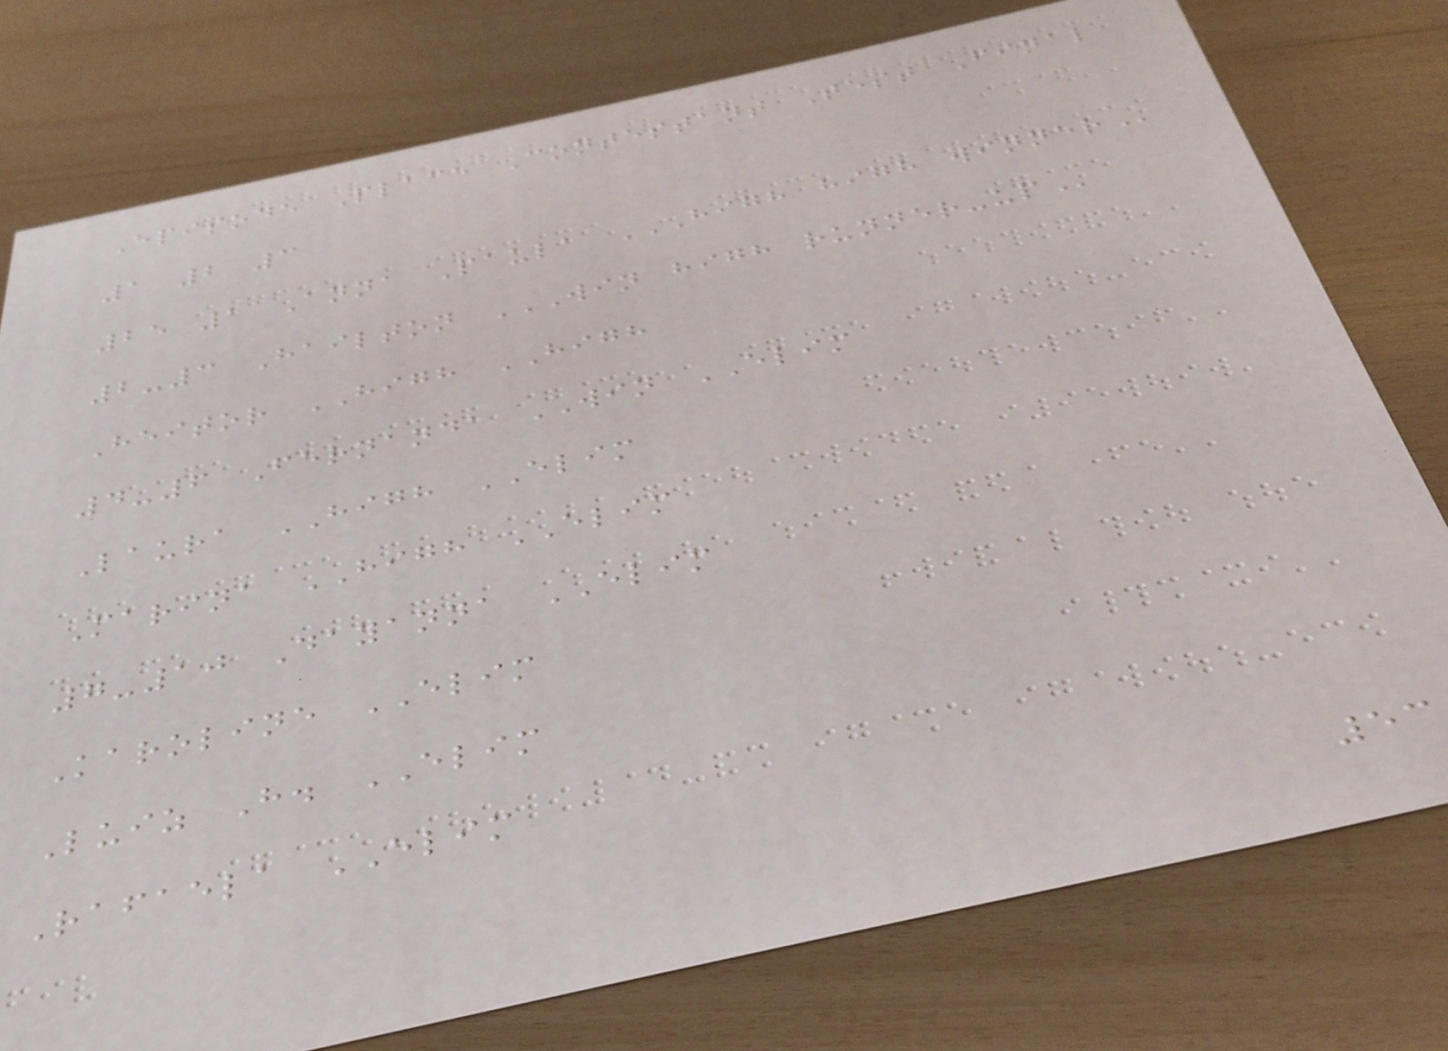Episode Place Contestant Test Final
1 2 3
25 1 Anna Paula HIGH HIGH WINNER
2-3 Hailton WIN HIGH RUNNER-UP
Heitor HIGH HIGH
4-6 Fernanda WIN ELIM
Laura HIGH ELIM
Marina HIGH ELIM
7-10 Dayanna ELIM
Karoline ELIM
Luiz H. ELIM
Rafaela ELIM
53
